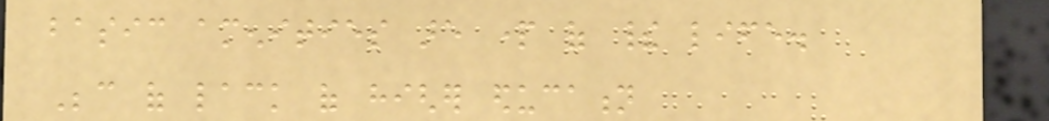basic amenities are part of their life.
Because of lack of higher education
